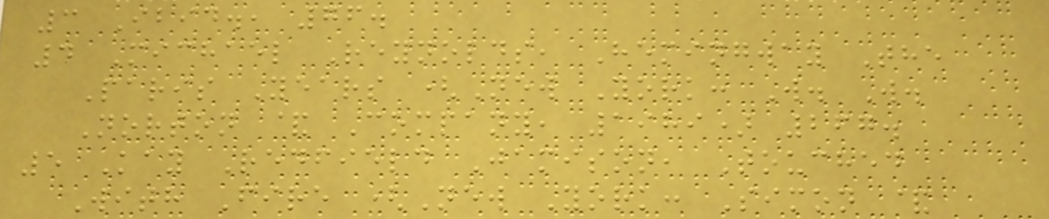3 Ibid., 76.
4 Michael Reynolds, Hemingway The
Paris Years (New York: W. W.
Norton & Company, 1989) 267.
5 Kay Redfield Jamison, Touched
With Fire (New York: Simon &
